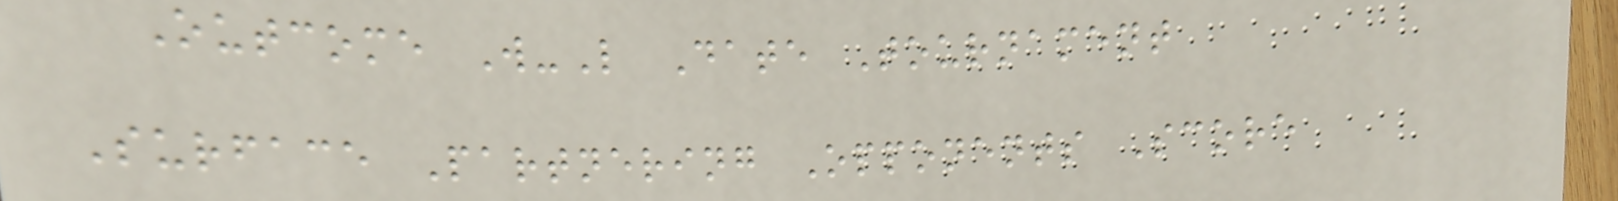Outcome W-L Date Tournament
Surface Partnering Opponents Score
